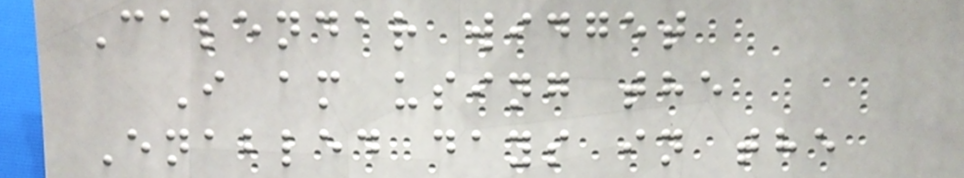Calendar widget
I am using the
Enabled days in the
